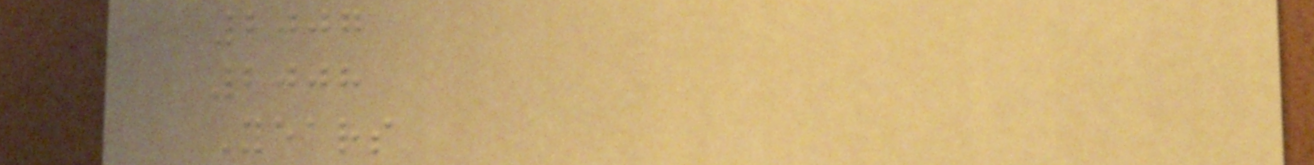2007
2008
Years
